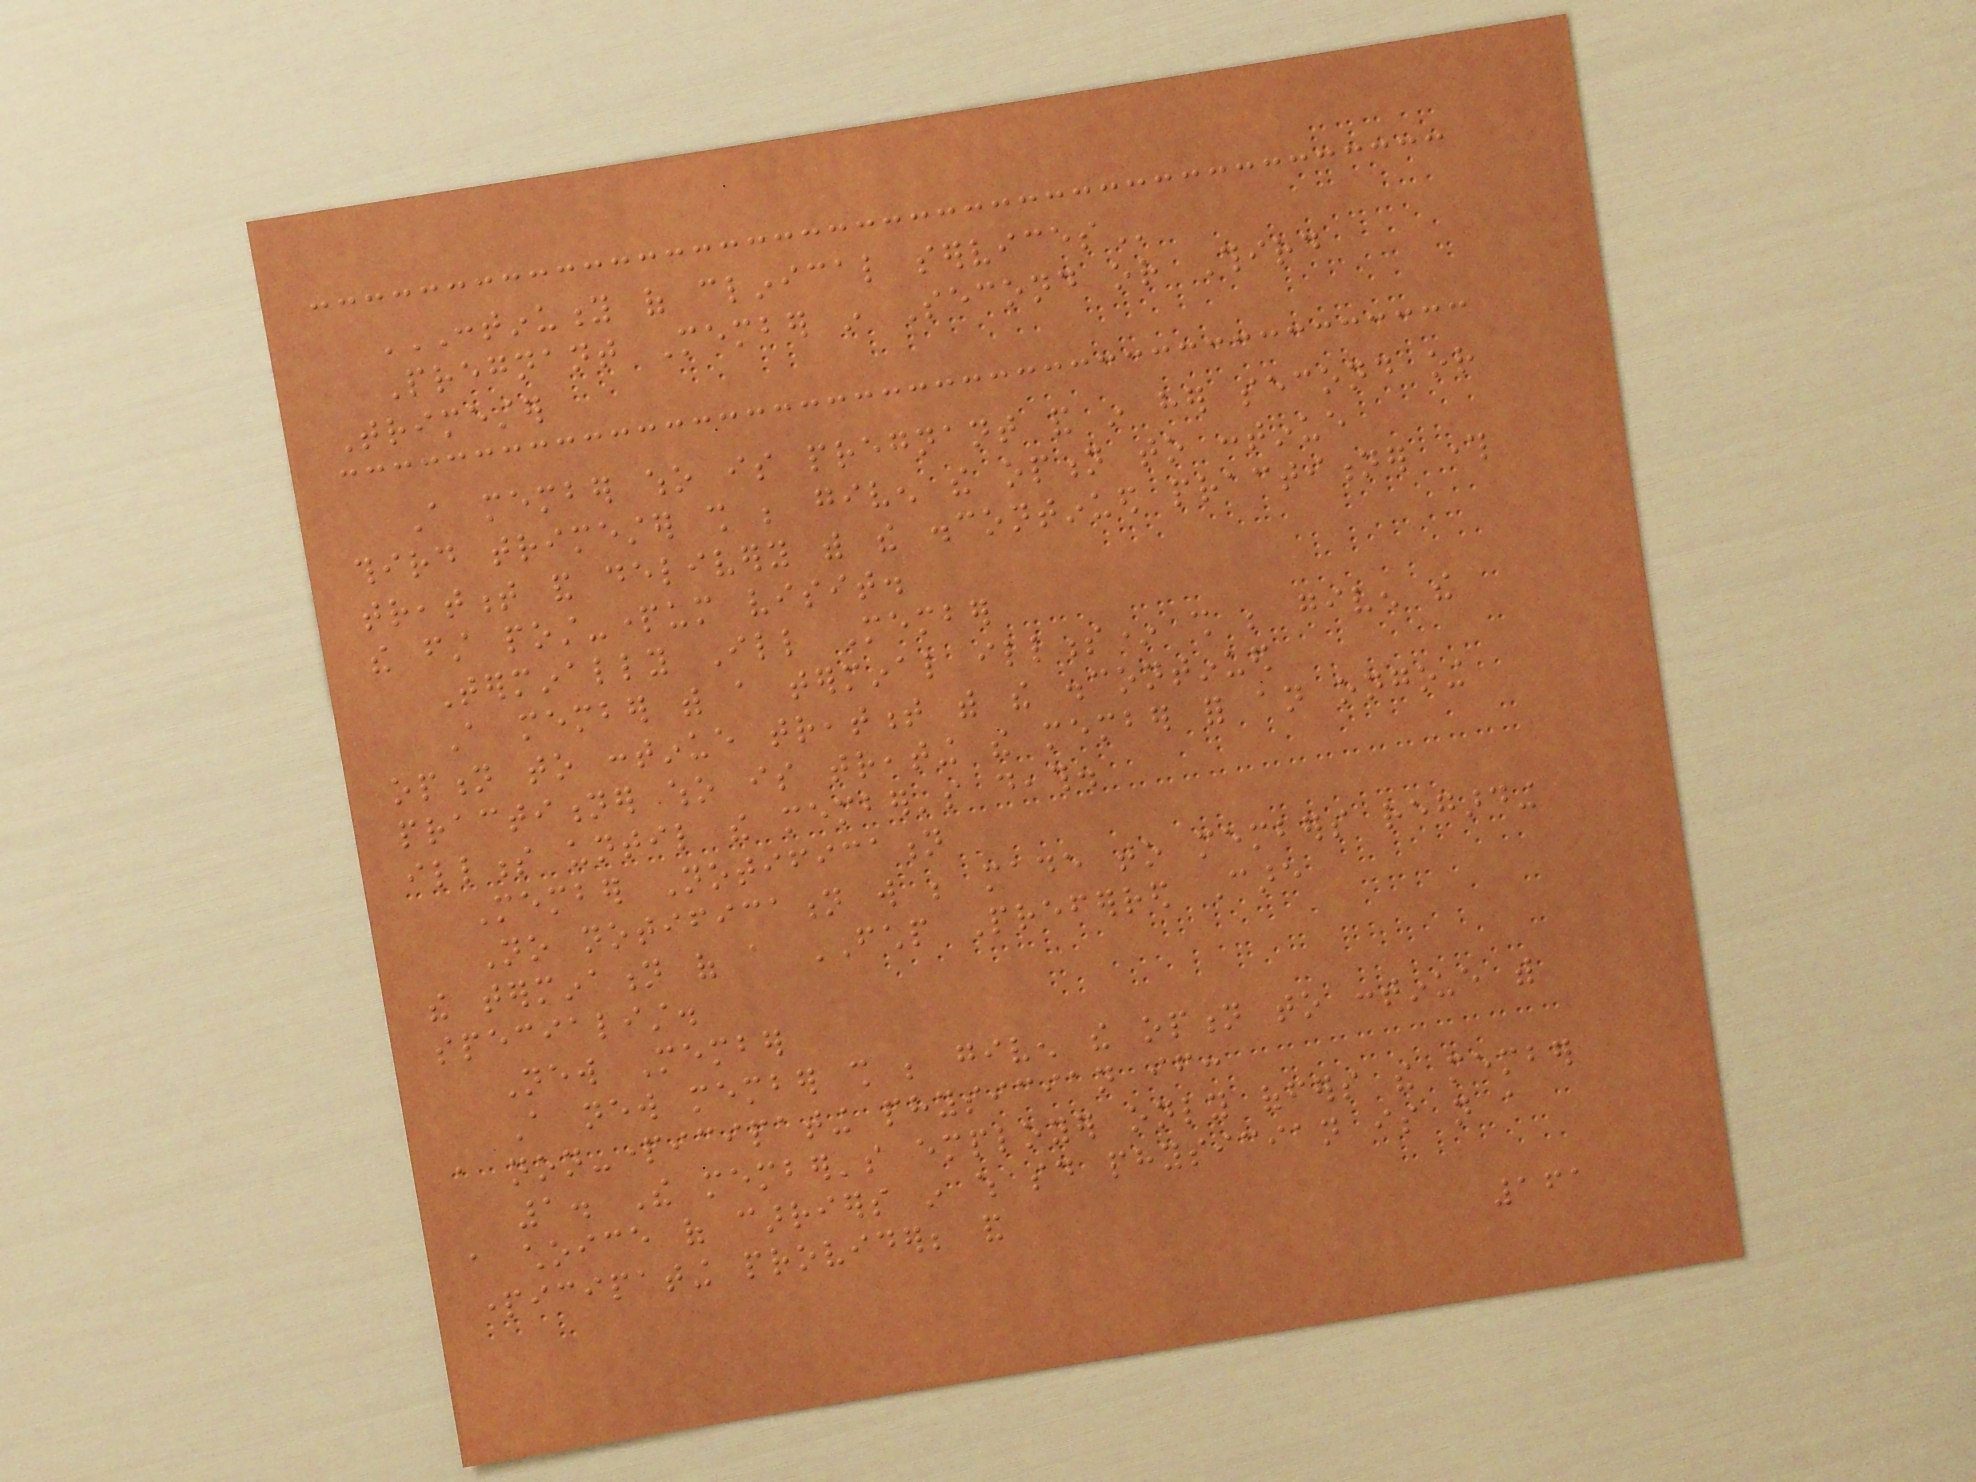CONTINUITY OF CLINICAL SERVICES
Pregnant Member in Second or Third
Trimester
A member who is pregnant and in her second or
third trimester shall be given the option to continue
treatment and delivery with the discontinued practitioner through
the first post-partum visit.
Terminally Ill Member
A member with a terminal illness* shall be given the
option to continue treatment with the discontinued
practitioner who is treating the member for an ongoing
illness until the member's death.
Member Notification
No notification will be made to members regarding
the termination of a FCHP Preferred Care
specialist.
New Member
A new member shall be given the option to continue with
a non-participating physician if:
1. The member's employer only offers the member
a choice of carriers in which said physician is not a
participating provider; and
161
